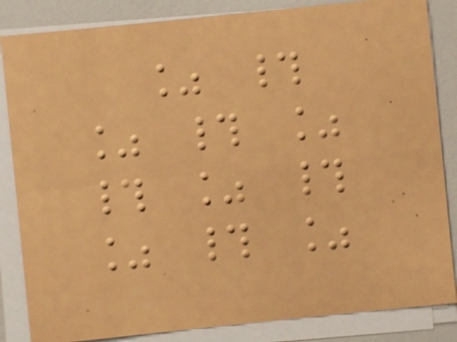% #
% # %
# % #
% # %
